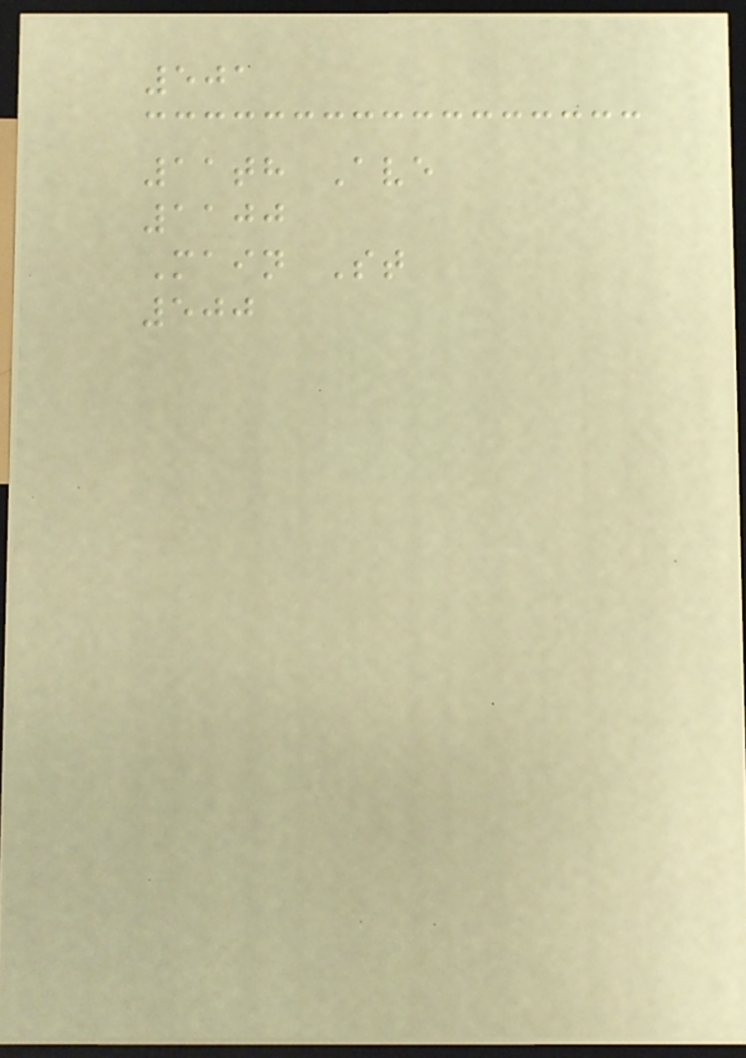501
11th Ave
1100
Main St
500
